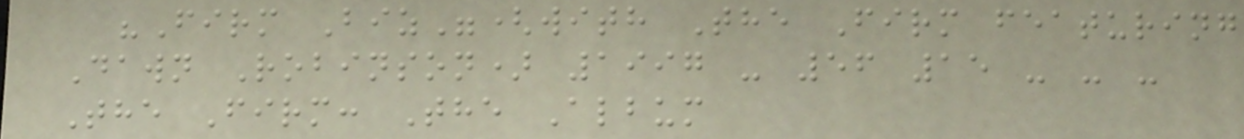"Firm Biz"(with The Firm featuring
Dawn Robinson) 1997 - 56 15 - - -
The Firm: The Album
